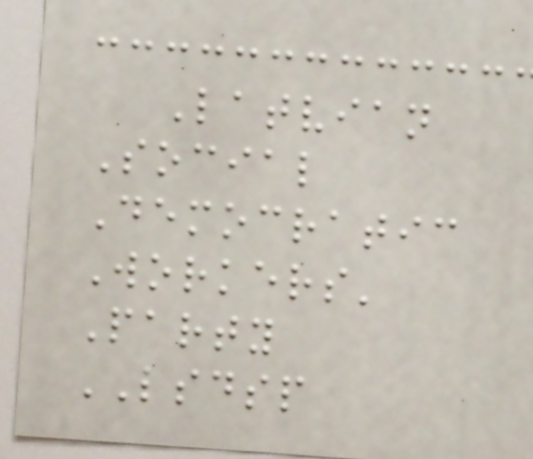Latvian
Social
Democratic
Workers'
Party
LSDSP
